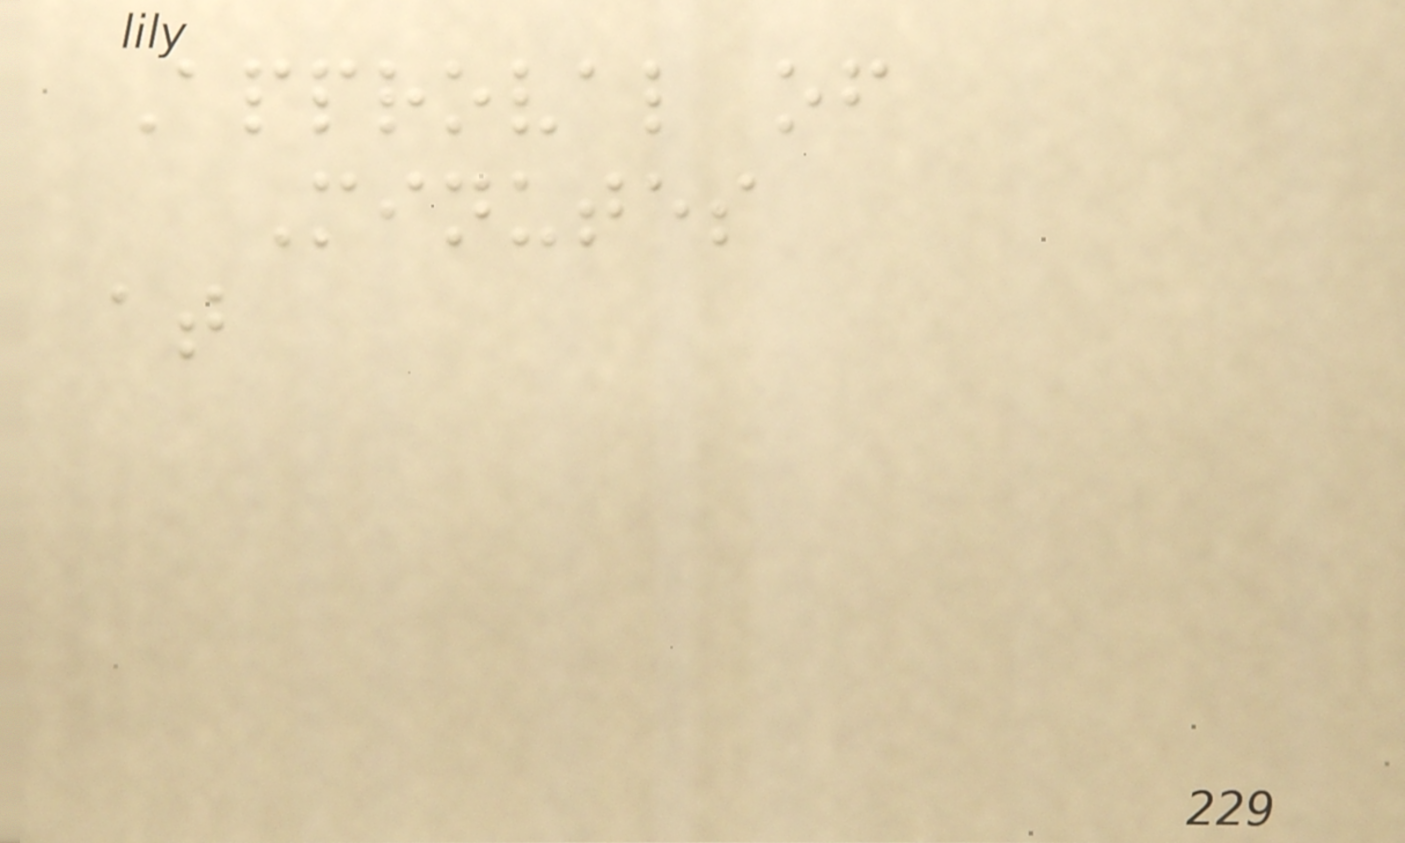Approval of
Minutes
at
